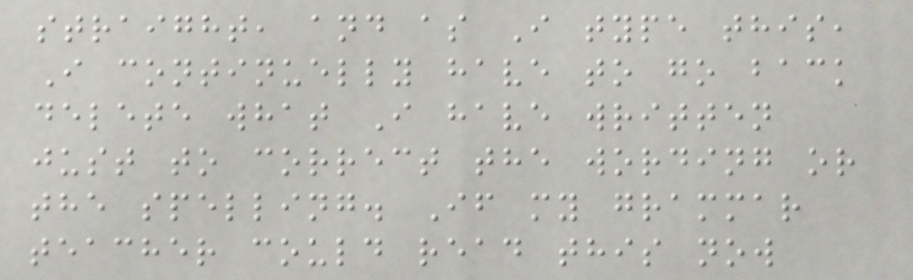straight, and as I type this,
I continuelly have to go back
delete what I have written
just to correct the wording or
the spelling. If my grammar
teacher could read this now
